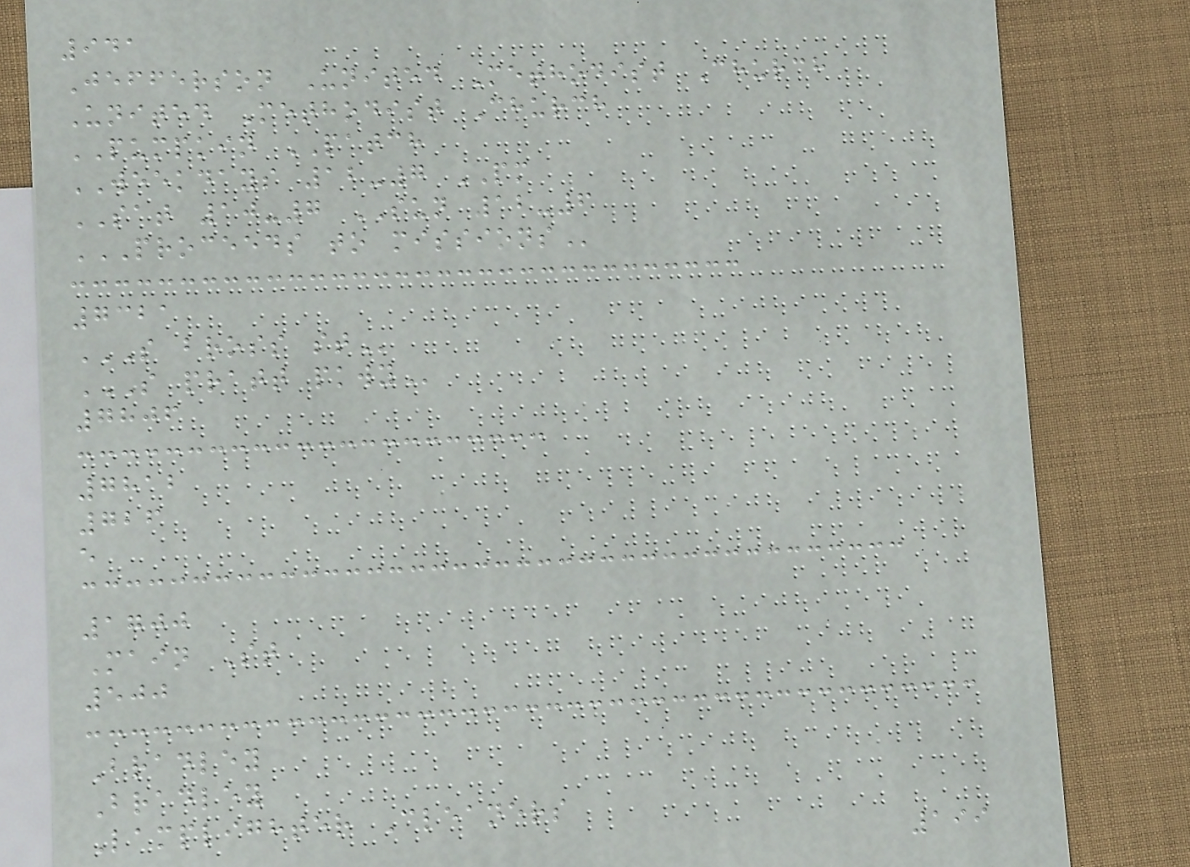941
Jefferson United Methodist Church
United Methodist Church
PUMPKIN PATCH
WEEKDAYS 12-7 PM
SAT 10-7 SUN 12-6
PROCEEDS TO MISSIONS
7321
S BROSS ST
S PRATT PKWY
7806
7812
726
e
1700
Main St
500
Bradley
Bradley
Lamplighter Cleaners
199
